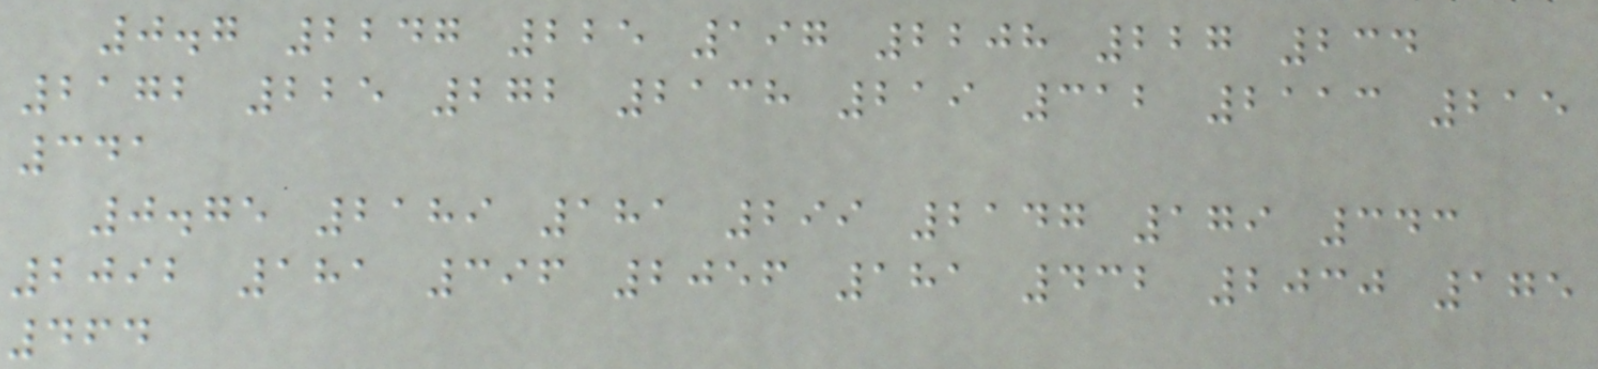0.7 2247 225 197 2208 227 234
2172 225 272 2138 219 312 2113 215
341
0.75 2189 181 299 2147 179 343
2092 181 396 2056 181 432 2030 175
464
